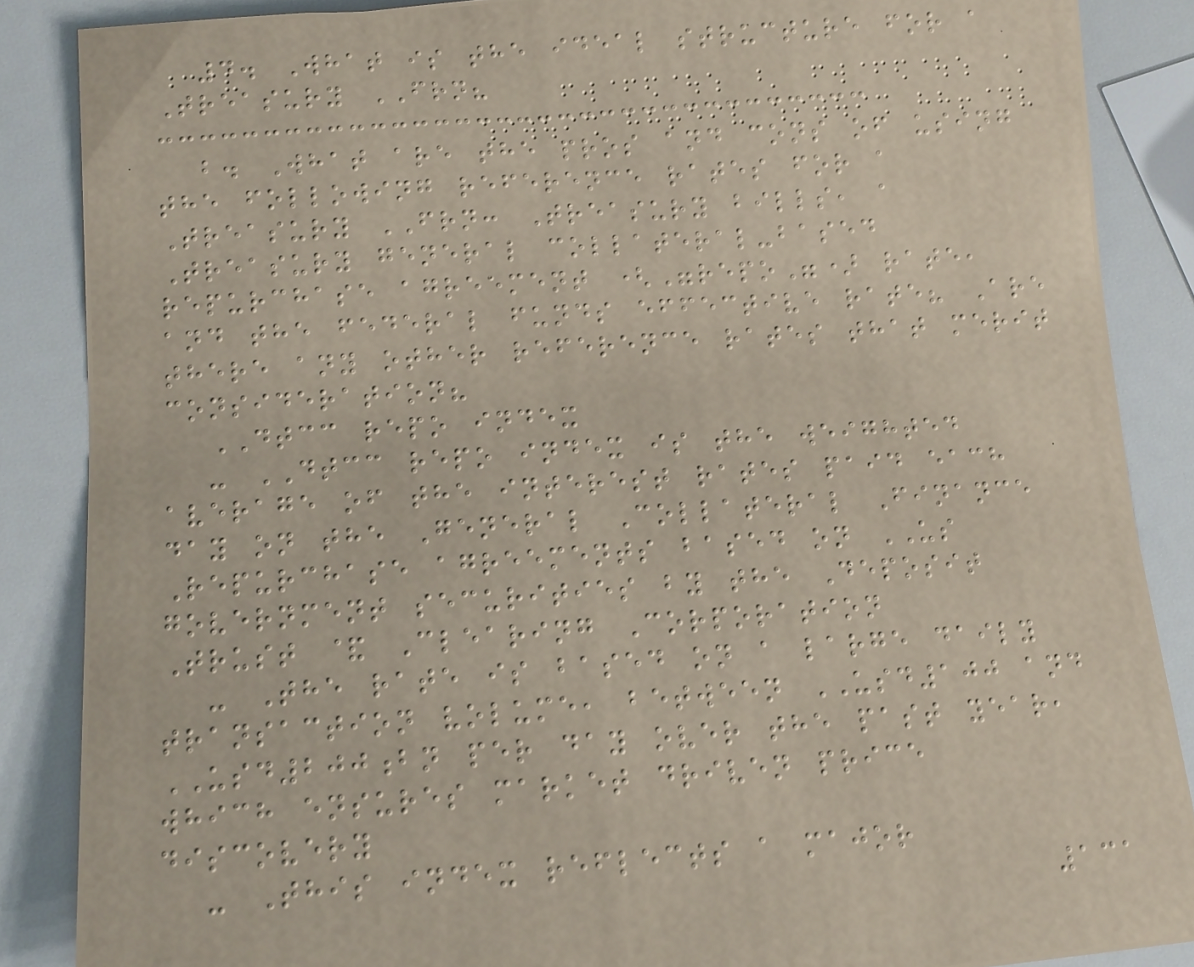4. What is the ideal structure for a
Treasury FRN?
b. What are the pros and cons of using
the following reference rates for a
Treasury FRN: Treasury bills, a
Treasury general collateral-based
repurchase agreement ("repo") rate,
and the federal funds effective rate? Are
there any other reference rates that merit
consideration?
DTCC repo index
- DTCC repo index is the weighted
average of the interest rates paid each
day on the General Collateral Finance
Repurchase agreements based on US
government securities by the Deposit
Trust & Clearing Corporation
- The rate is based on a large daily
transaction volume, between USD100 and
USD200bn per day over the past year,
which ensures market driven price
discovery
- This index reflects a major
131
